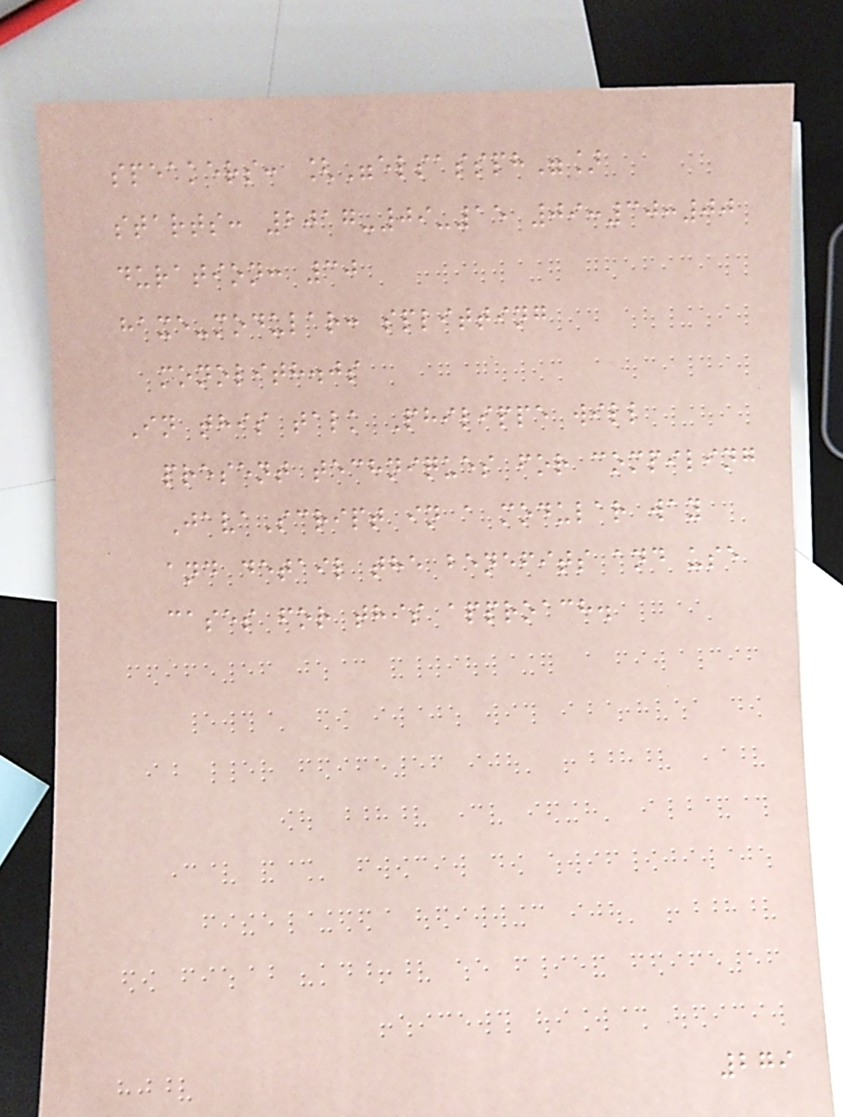speakers: ["elsassph"]
starts: 2017-09-15 09:30:00
duration: 30
haxe-modular: splitting
monolith.js
In this talk Philippe will
present techniques for compiling
JavaScript in a modular way
and detail the benefits and use
cases for this approach.
279
